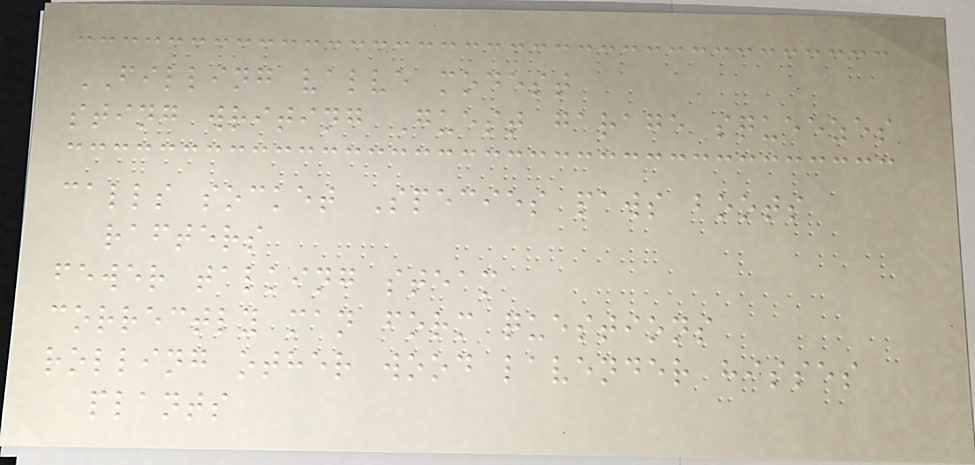FILLING valve modest
sting writing Guest garage squeezes
calls socket Species paws boots
rafters
fewer talking steam
correctly man form questions
rolling other wood lavender hisses
plants
